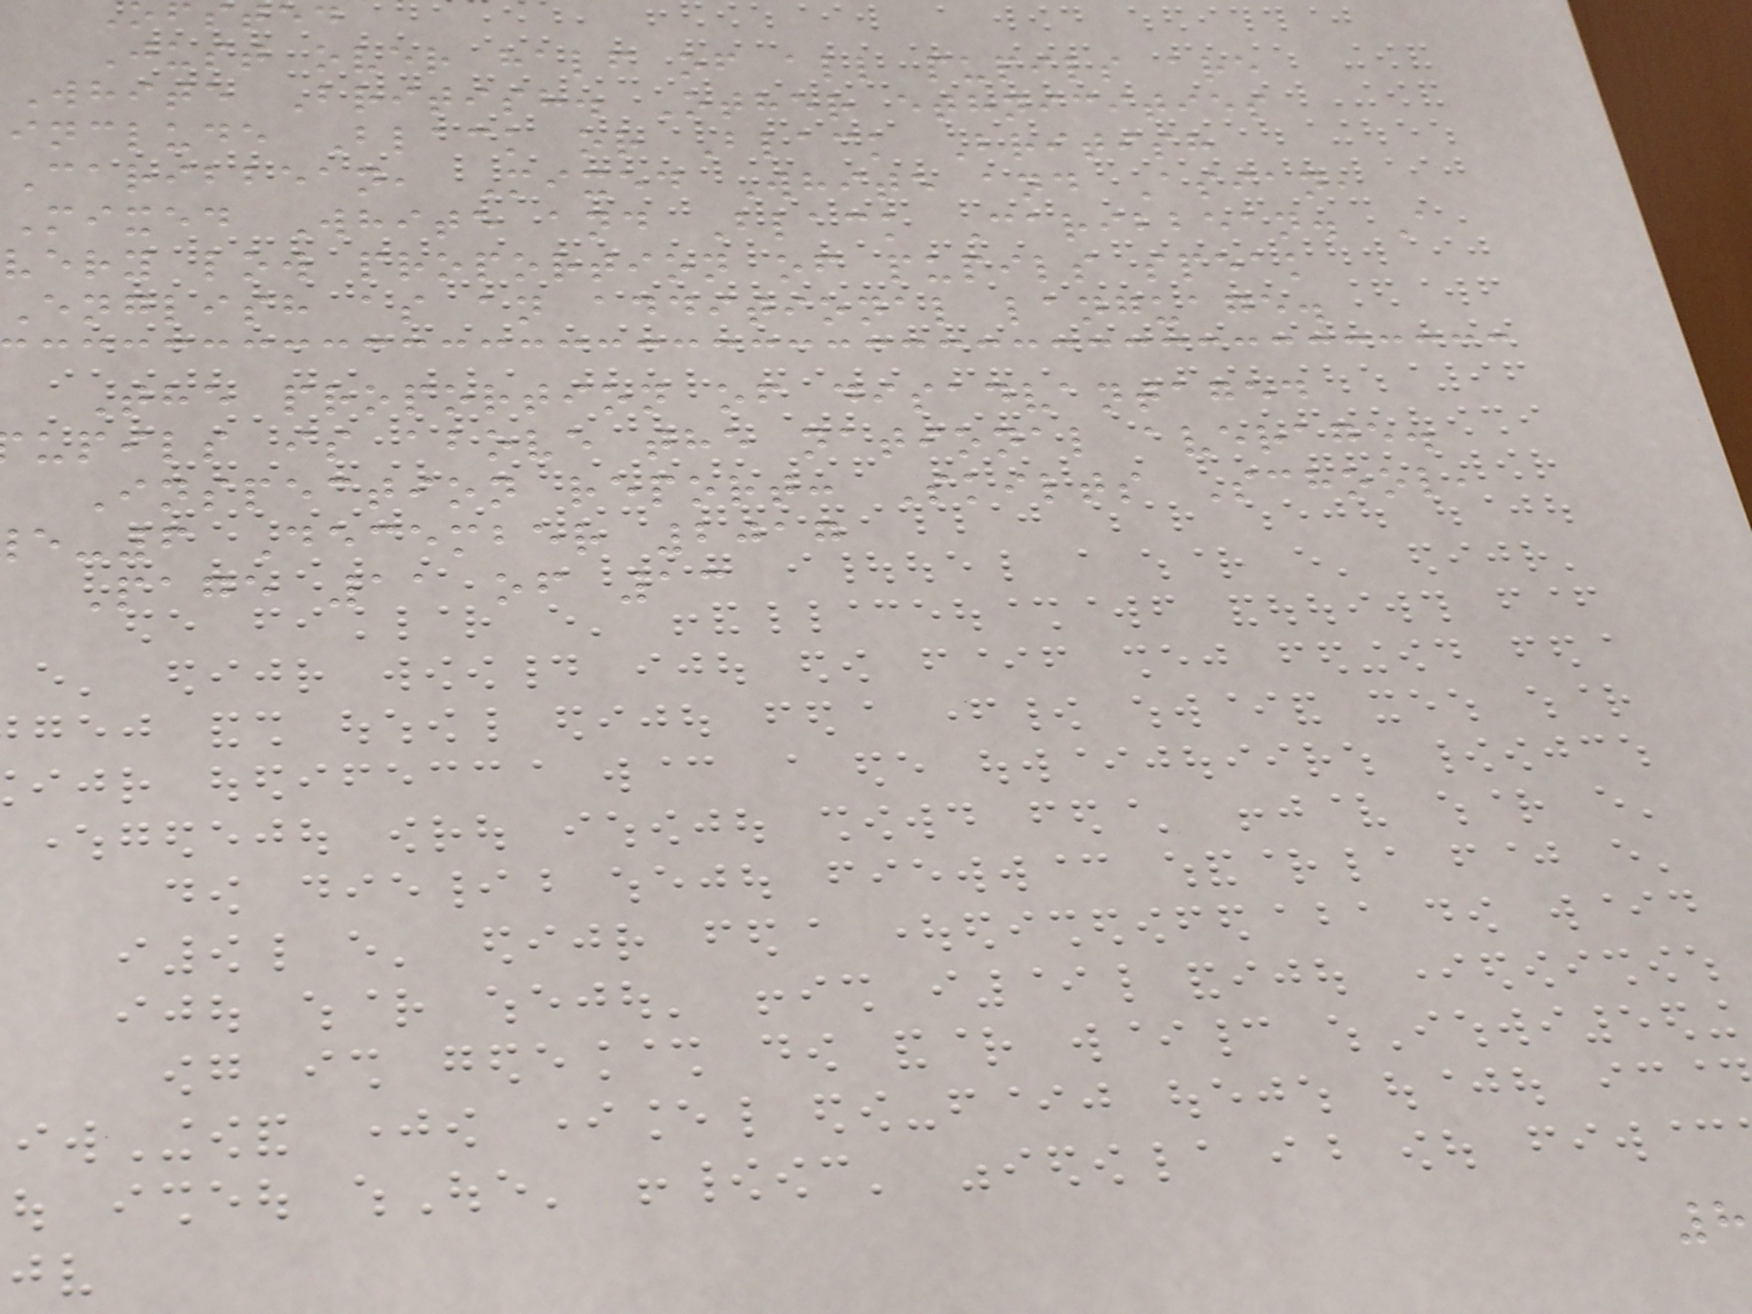fsted
Just over half of all pupils are
White British. Other ethnicities
include Black or Black British
Caribbean, Mixed White and Asian,
Mixed White and Black Caribbean. A
very low proportion of pupils speak
English as an additional language.
The proportion of disadvantaged
upils is above the national average.
Inspection report: Skilts School,
-6 December 2017
Page 11 of 13
